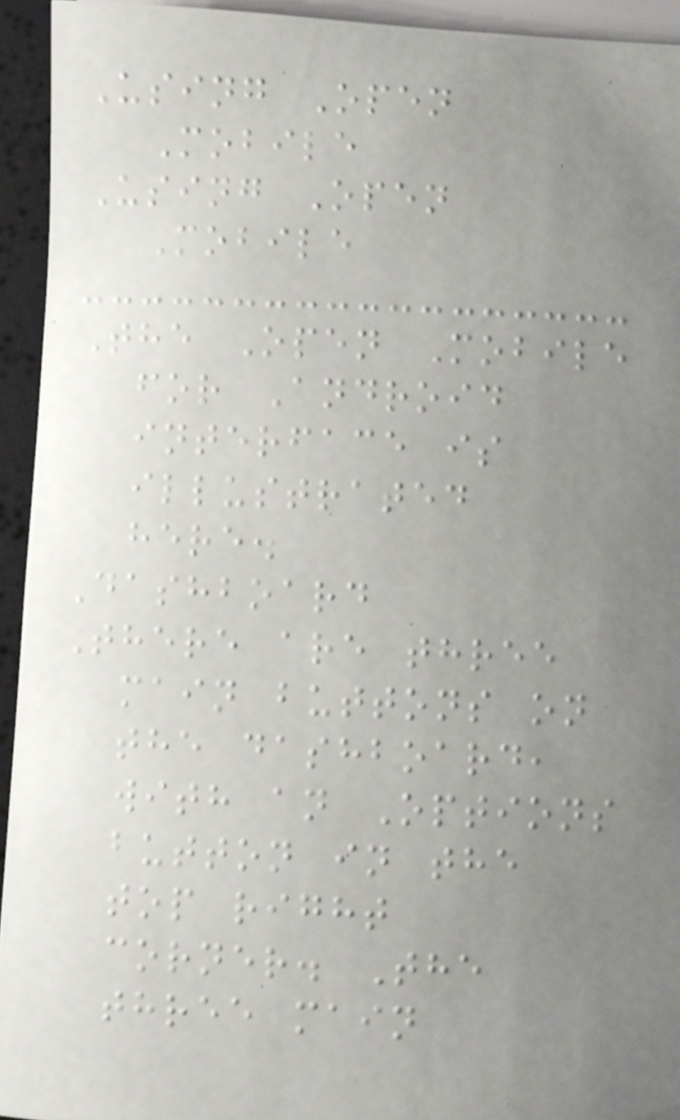Using Open
Mobile
Using Open
Mobile
The Open Mobile
for Android
interface is
illustrated
here.
Dashboard
There are three
main buttons on
the dashboard,
with an Options
button in the
top right
corner. The
three main
